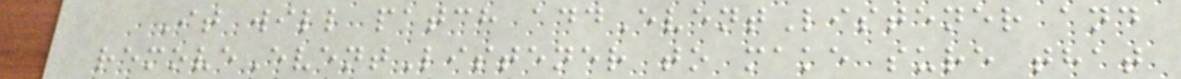It will patch addEventListener and
removeEventListener to make sure that
